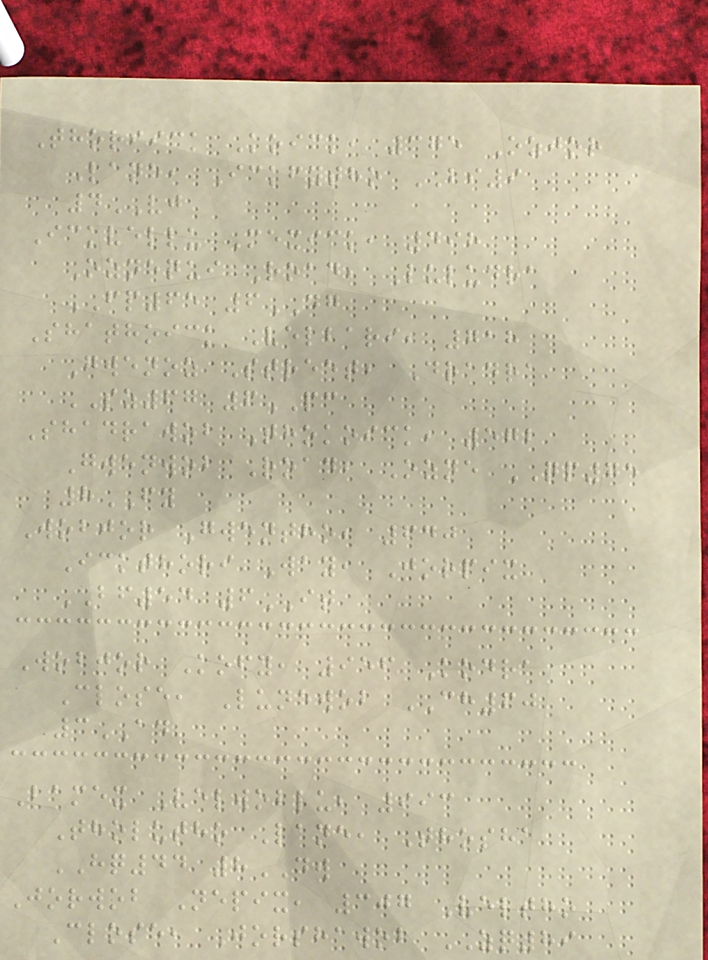Thoriick Koick, 375 Ozjor
Lane, Ickfytho BI9
4VJ
Ickvellu Mexick, 498
Oznequi Road, Luludra
FP65 6DG
Shathoick Velbari, 718
Gwenoz Street, Dradra
SZ67 6PC
Shadrawob Thokoick, 572
Gwenwob Road, Ozne QP75
8FY
Wobjor Gwentho, 640
Ickthori Way, Jorpix
BF54 6IT
Wobjor Kofy, 956 Kodra
Close, Lunewob CH60
3AD
Bamex Velwoblu, 993
Tholutho Lane, Thosha
HQ44 8DW
Jorwob Nepix, 307 Veltho
Close, Jorshawob ZQ89
